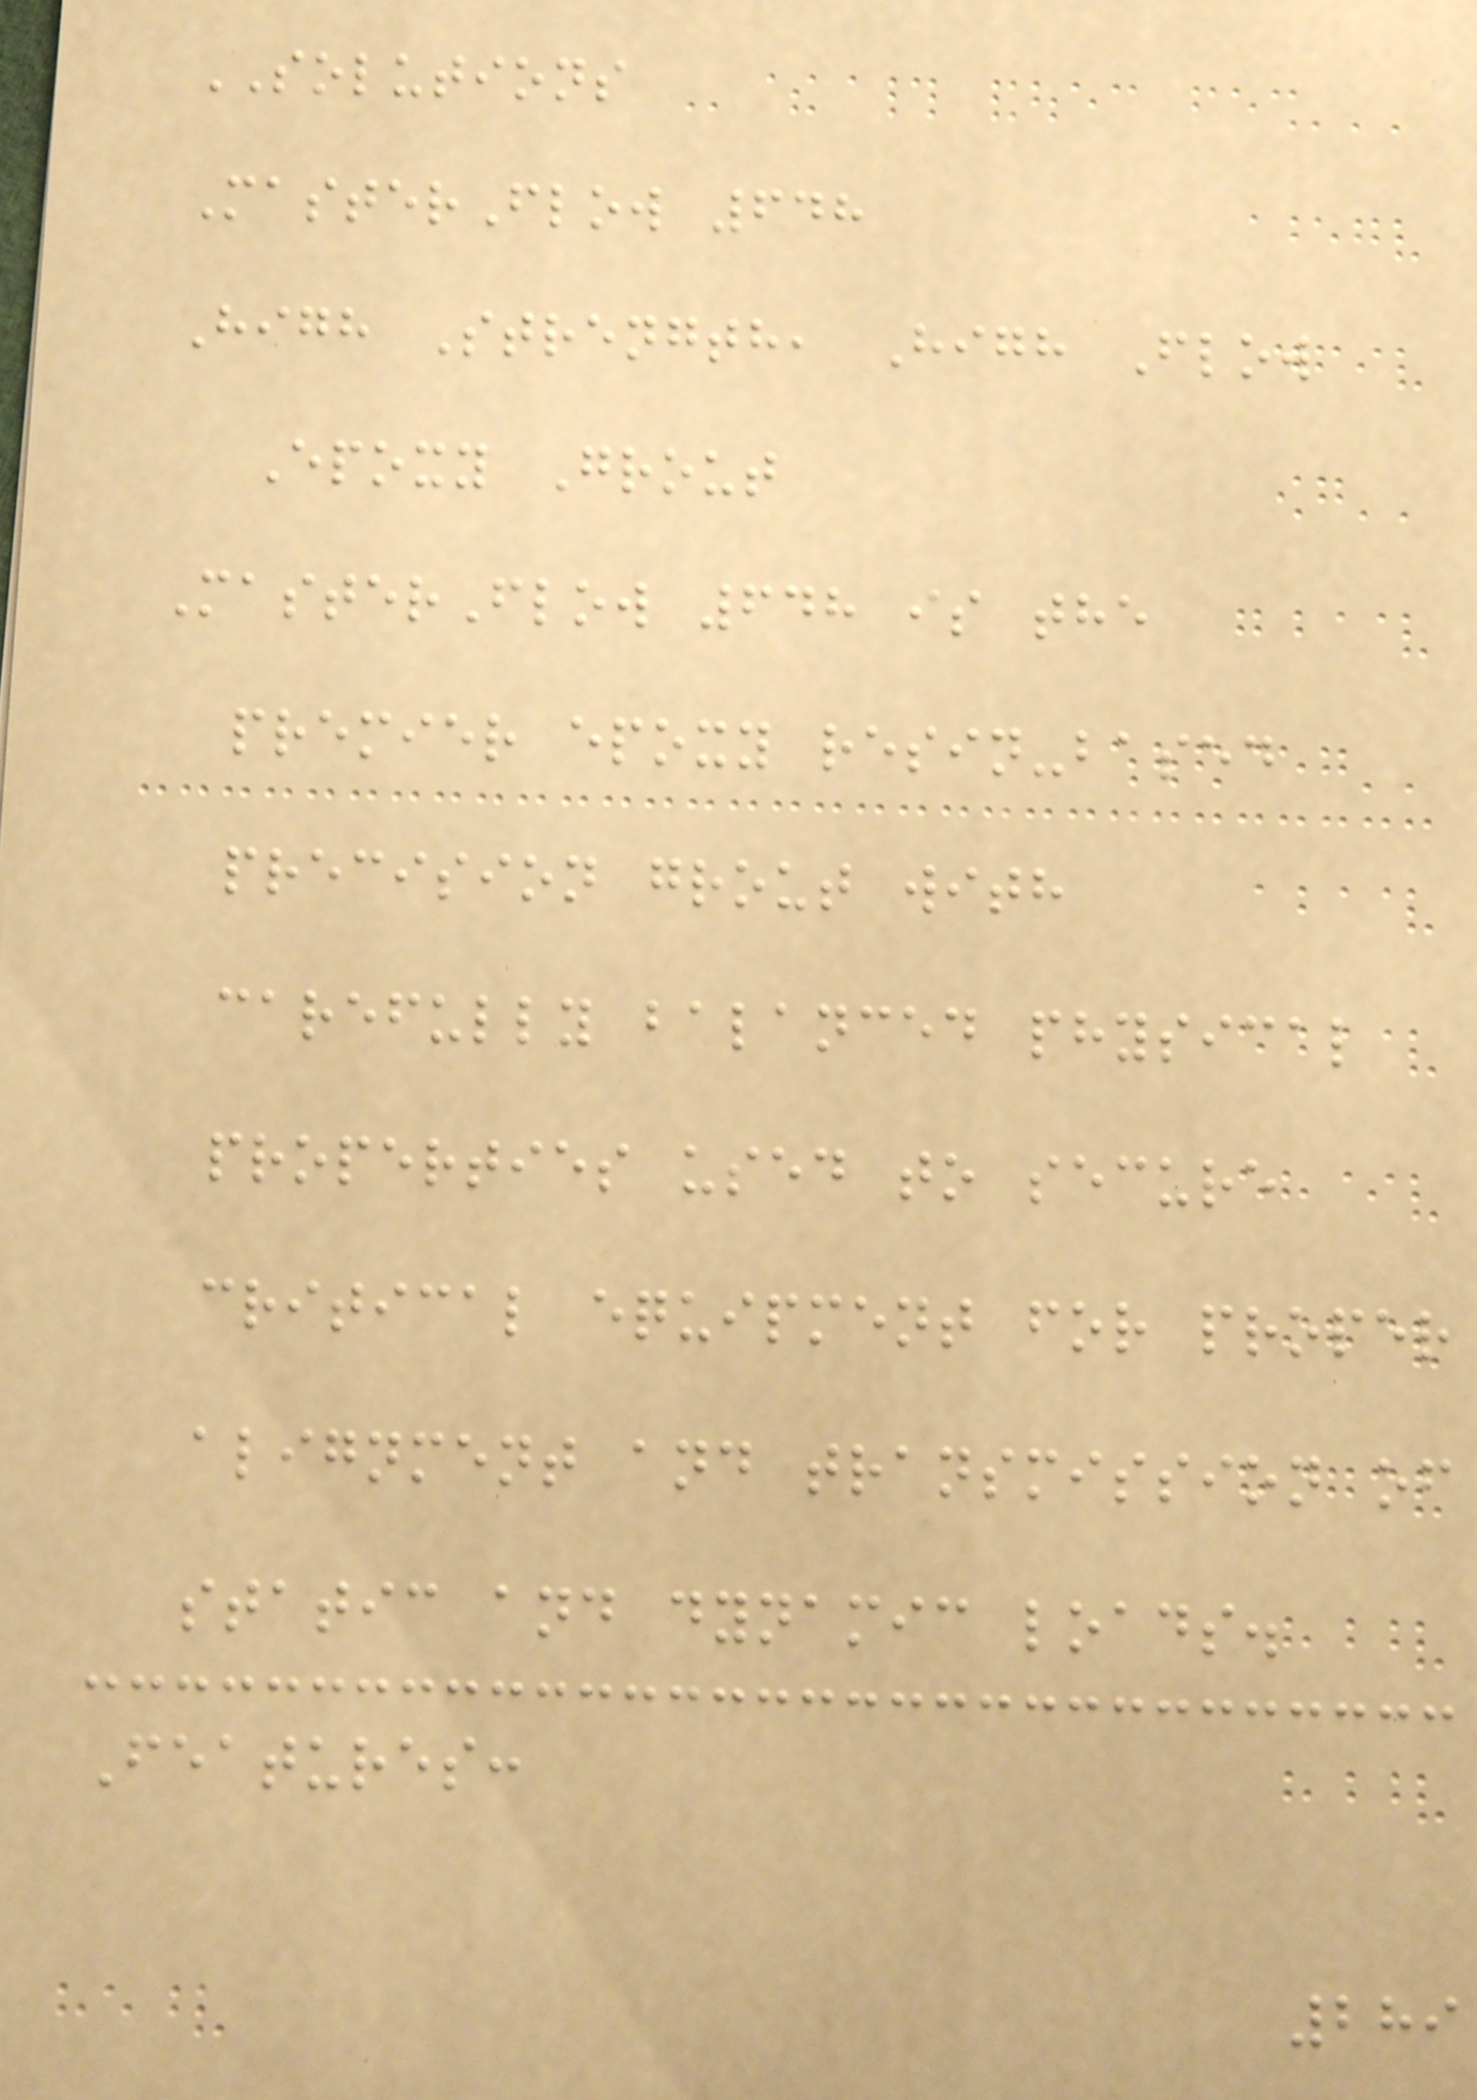SOLUTIONS
MasterFlow 648
High Strength, High Flow
Epoxy Grout
MasterFlow 648 is the
premier epoxy resin-based
precision grout with
carefully balanced physical
properties used to secure
critical equipment for proper
alignment and transmission of
static and dynamic loads.
Features:
289
